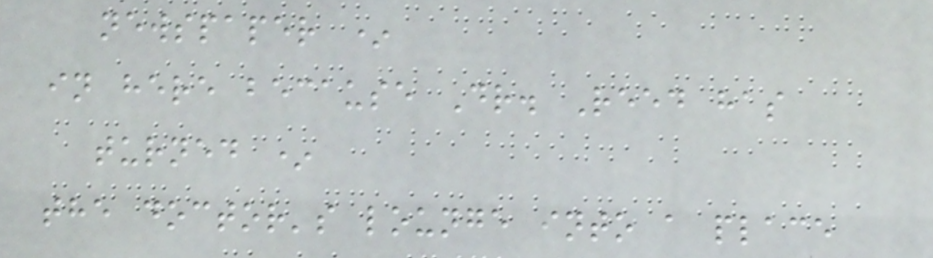newspaper *
in here because Dr. Reed has
turned *
the doctor's lounge into a place
